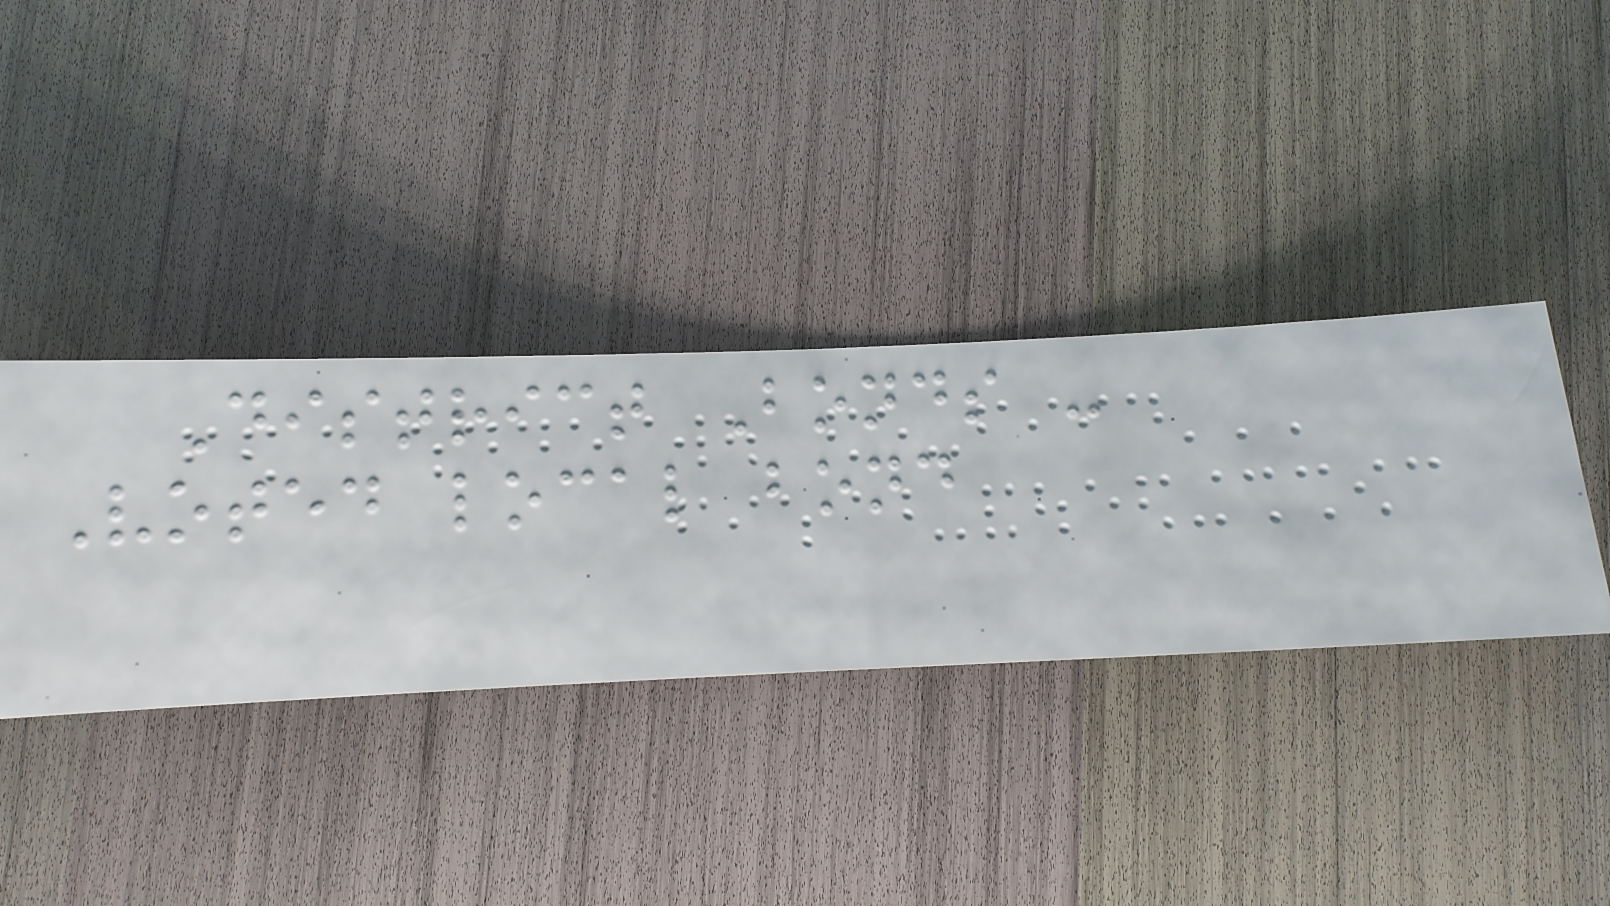District Bonds -
Voted local bond
